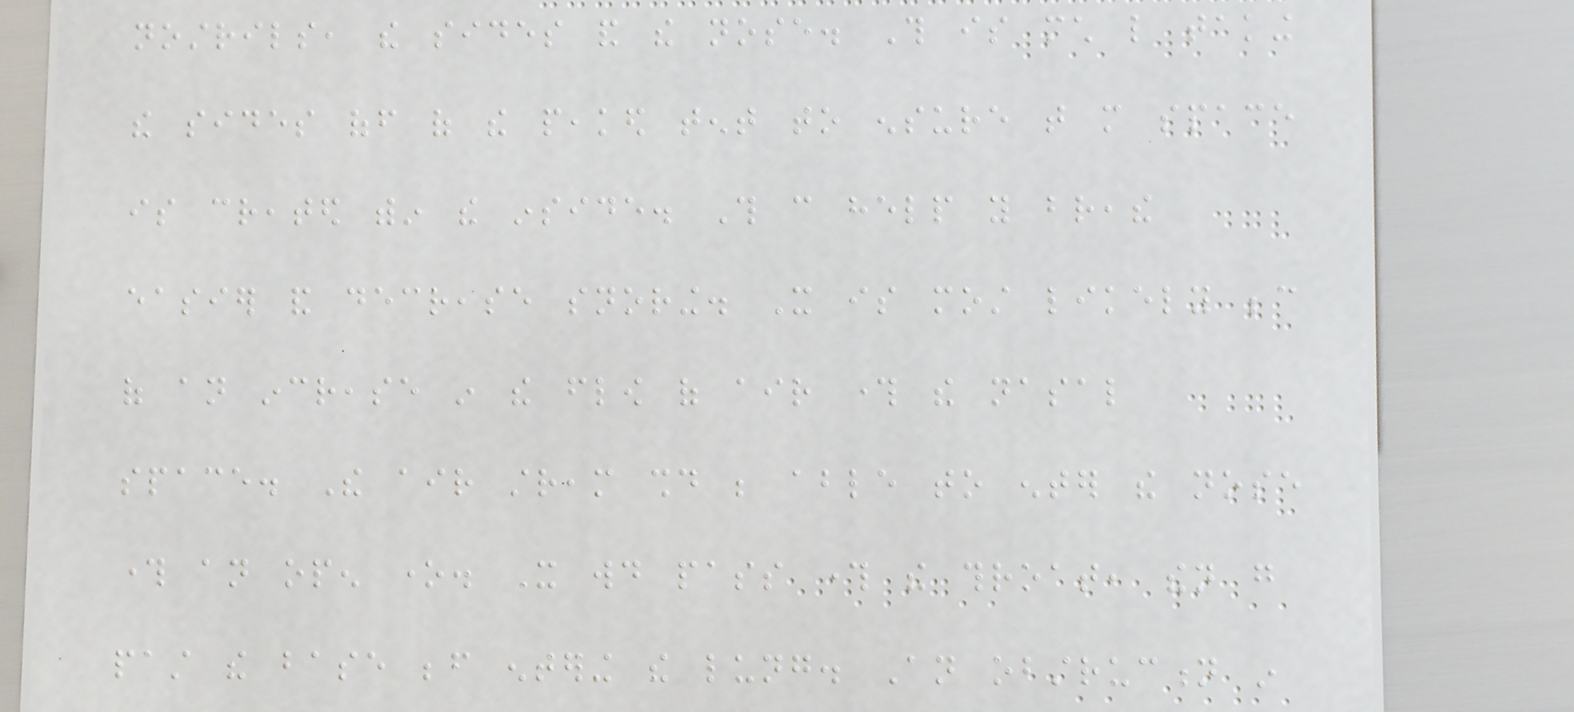nostrils, the sides and the nose. This is much like taking
the sides off of the peaked tent to ensure that more space
is created within the inside. This can help you breathe
easier and decrease snoring. It is most likely because
of an increase in the flow of air through the nasal
space. The air stream should be able to enter the nose
through an open one. It would pass through the throat, then go
past the base before entering the lung. An obstruction in
